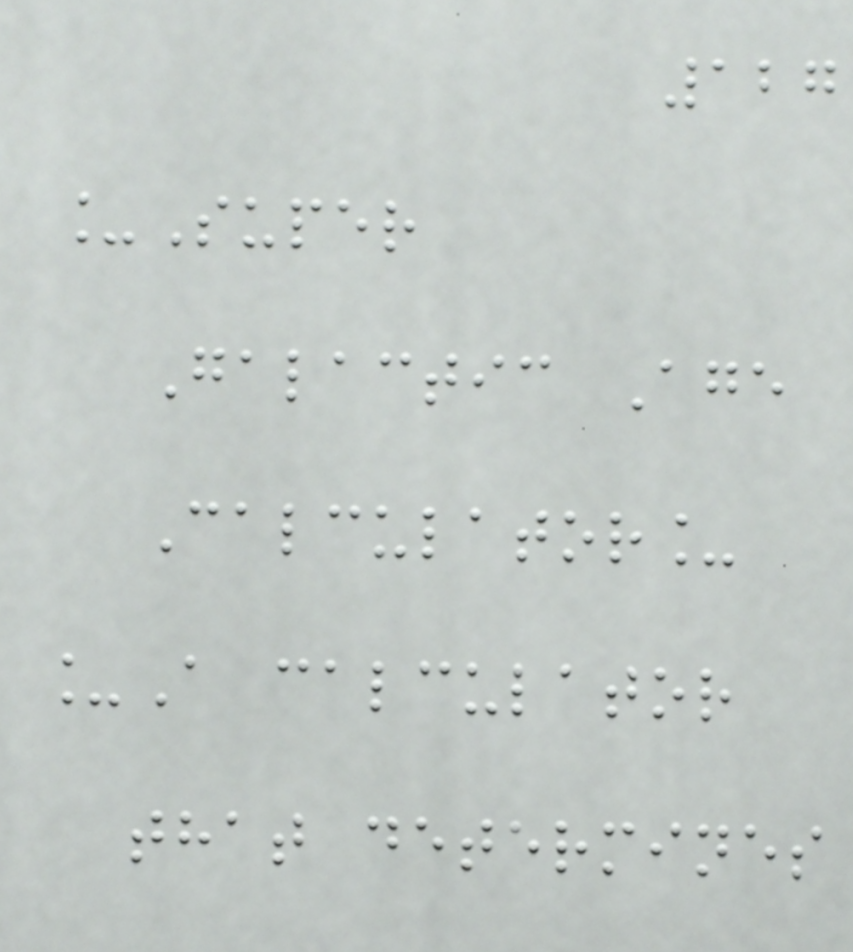127
_Super
Galactic Age
Calculator_
_A calculator
that determines
